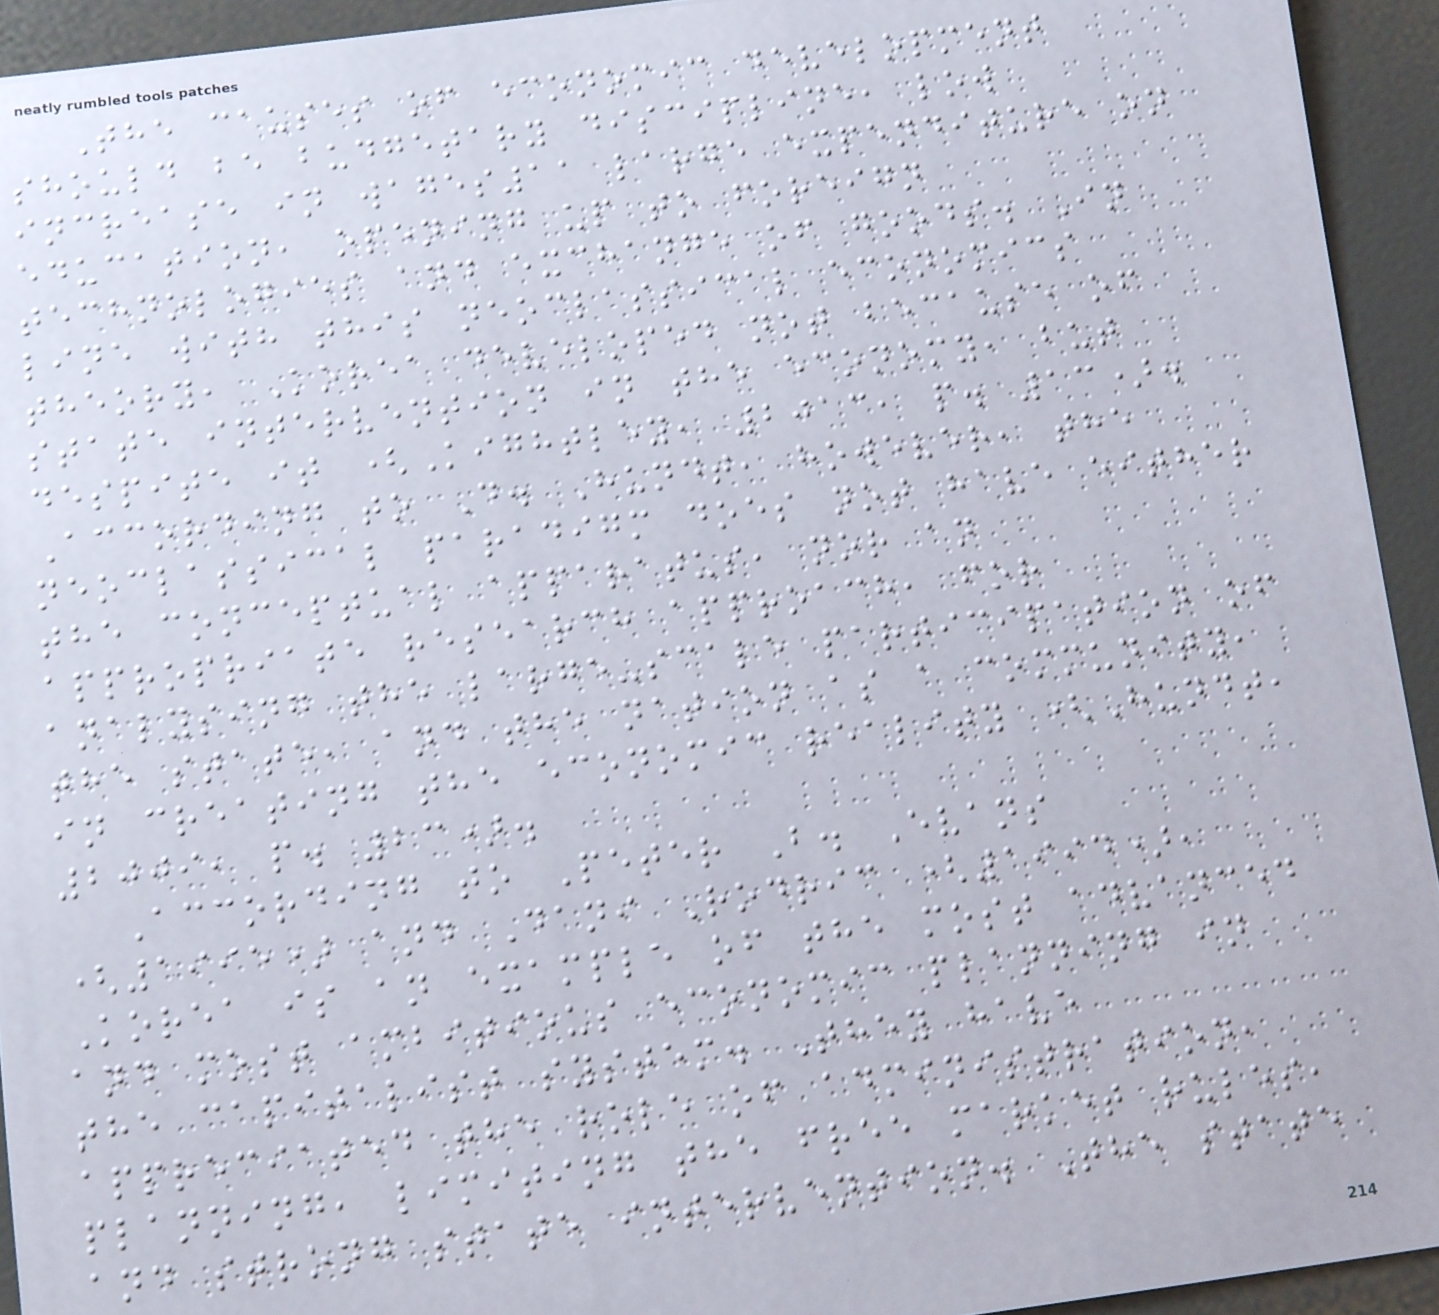The causes of economic development
should be budgetary discipline, low
increase in wages11 large expenditure on
education, opening up to foreign
technologies and exchange of goods. In
line with this neoclassical economics
theory, Korea developed not because of
state intervention in the economy, but
despite it (Kightley, 2013, p. 13).
According to D. Hundt, however, the
neoclassical paradigm does not have either
the conceptual apparatus, nor an
appropriate research approach, for
analysing the large-scale participation of
the state, and the nation as a community,
in creating the economic reality (Hundt,
2009, p. 23).
According to Peter B. Evans
(1995) and Dani Rodric (1994),
Korea is an example of the most advanced
and most ambitious economic planning in
the capitalist system. They have
appreciated the role of administration,
planning, limiting the free market rules,
and strong state intervention. The state
